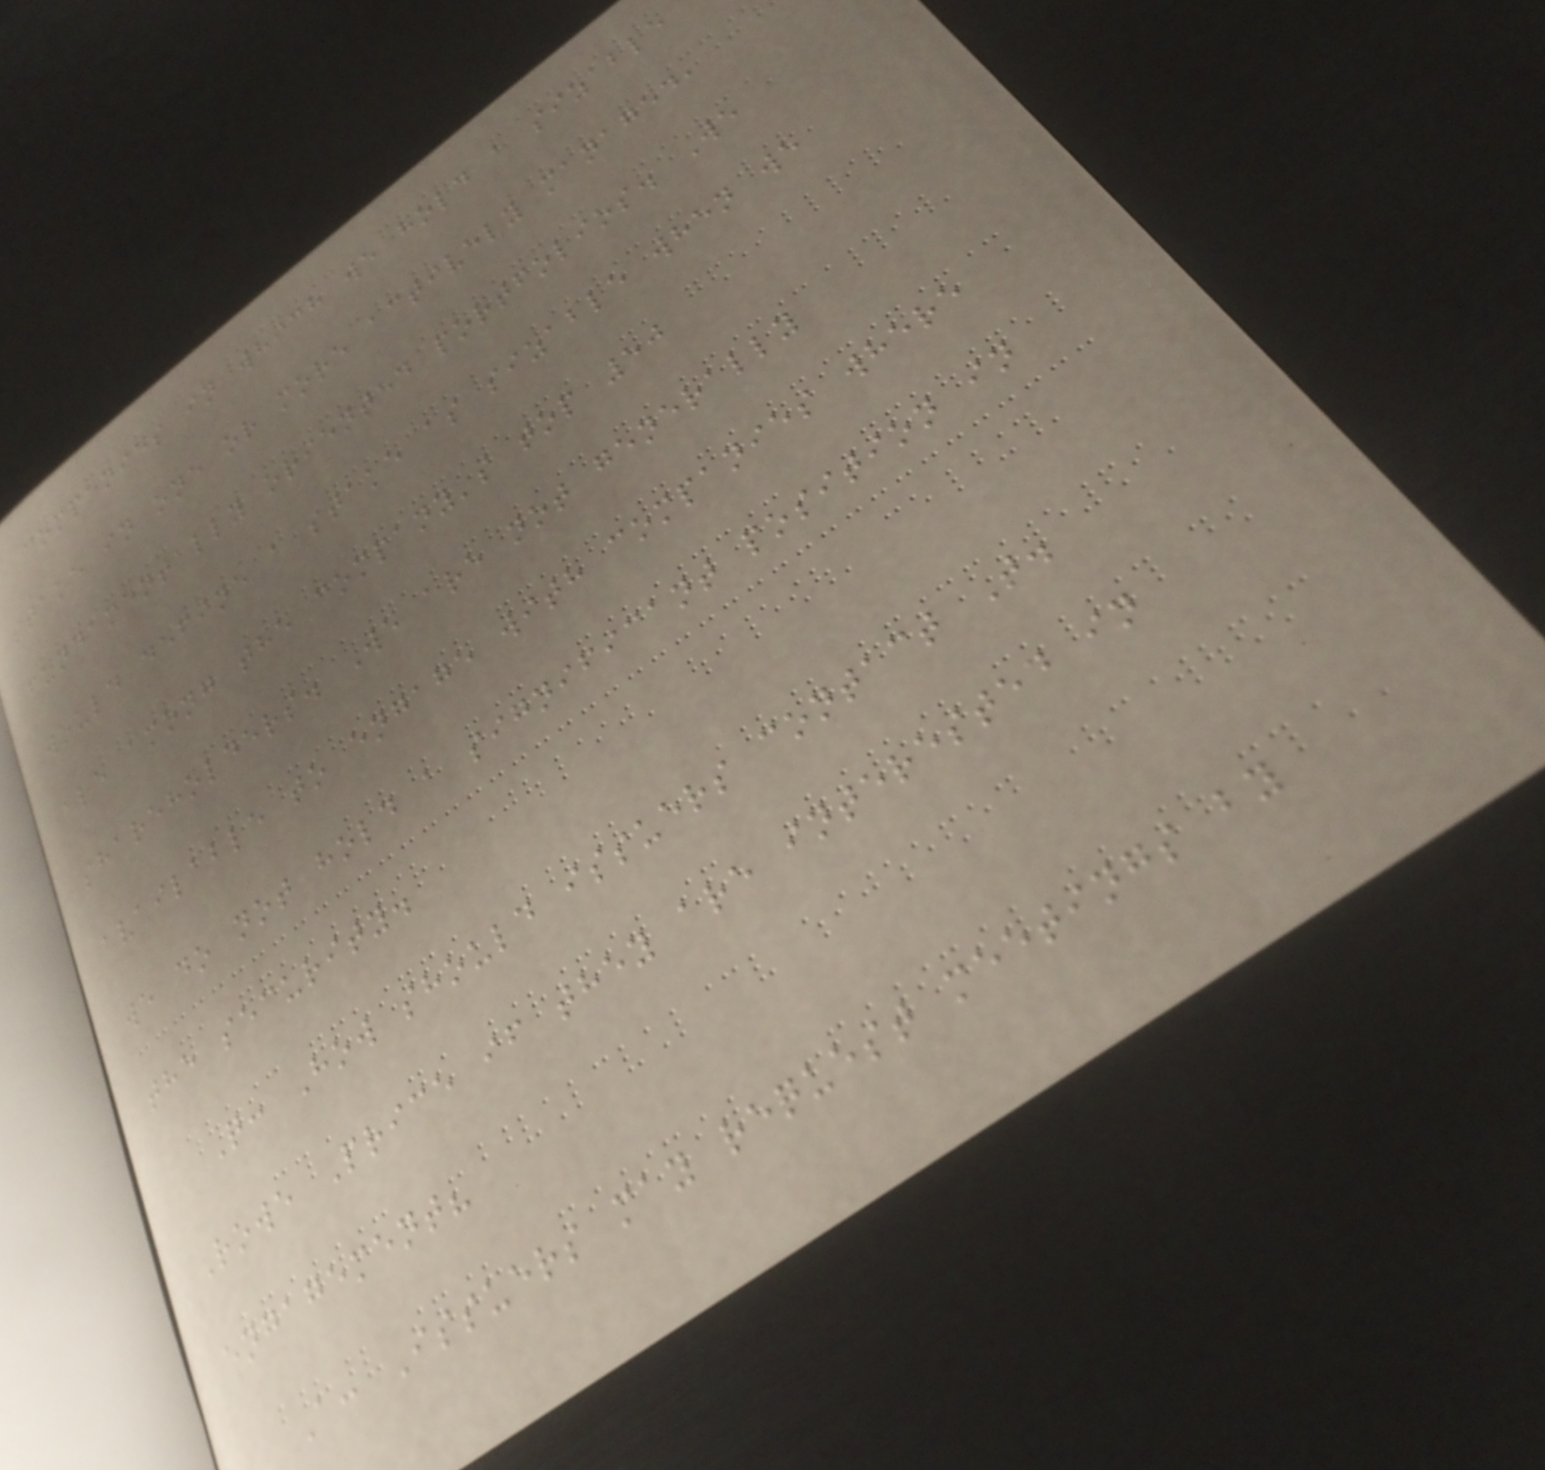companies in which we hold a sizable
stake in one or more actively managed,
fundamentally oriented portfolios. We
would define a stake as sizable when we
are among the company's top 50
shareholders. We are not generally
available to engage with companies where
we do not hold a significant position in
the security.
Q: How should issuers contact T.
Rowe Price if they are interested in
engagement?
A: Issuers may request meetings by
